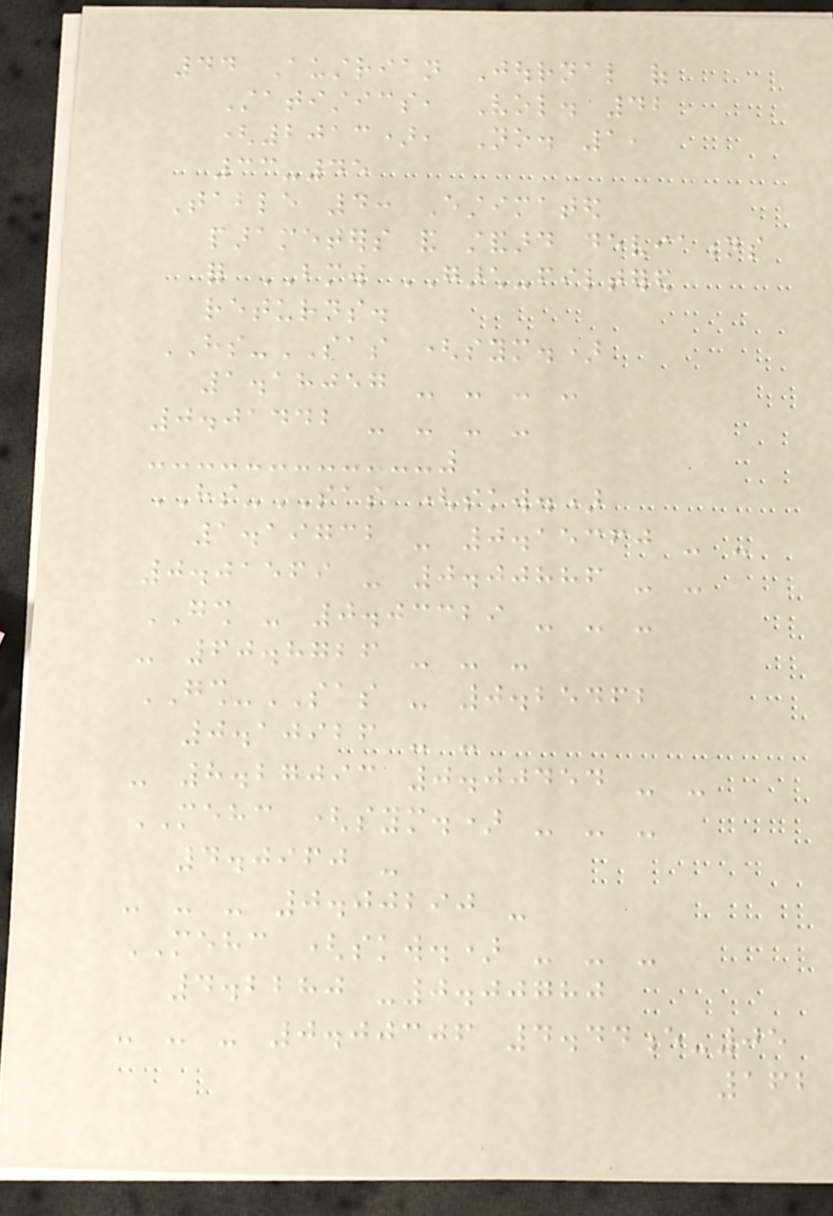44 Austrian Journal of
Statistics, Vol. 42
(2013), No. 1,
33-45
Table 4: Estimated
parameters and standard deviations
for BMW GARCH-filtered
returns.
HS-SAS (sym.)
1.18057 - - - -
0.01442 - - - -
HS-SAS (skw.)
1.19732 - 0.15360 - -
0.01569 - 0.00886 - -
GSH - 0.03329 - - -
- 60.8726 - - -
GSH-SAS - 0.25462
0.10926 - -
- 8.27093 0.00454 - -
MEHC (sym.) - - -
4.0960 -
- - - 0.00290 -
MEHC (skw.) - - -
4.2280 -0.00780
- - - 0.00306 4.44e-05
162
